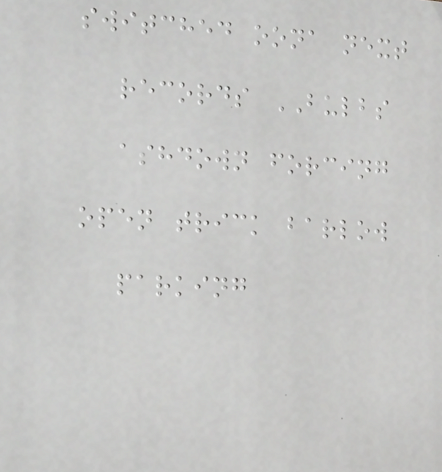switched oona next
records BULBS
ashdown forcing
open trick barlow
parking
